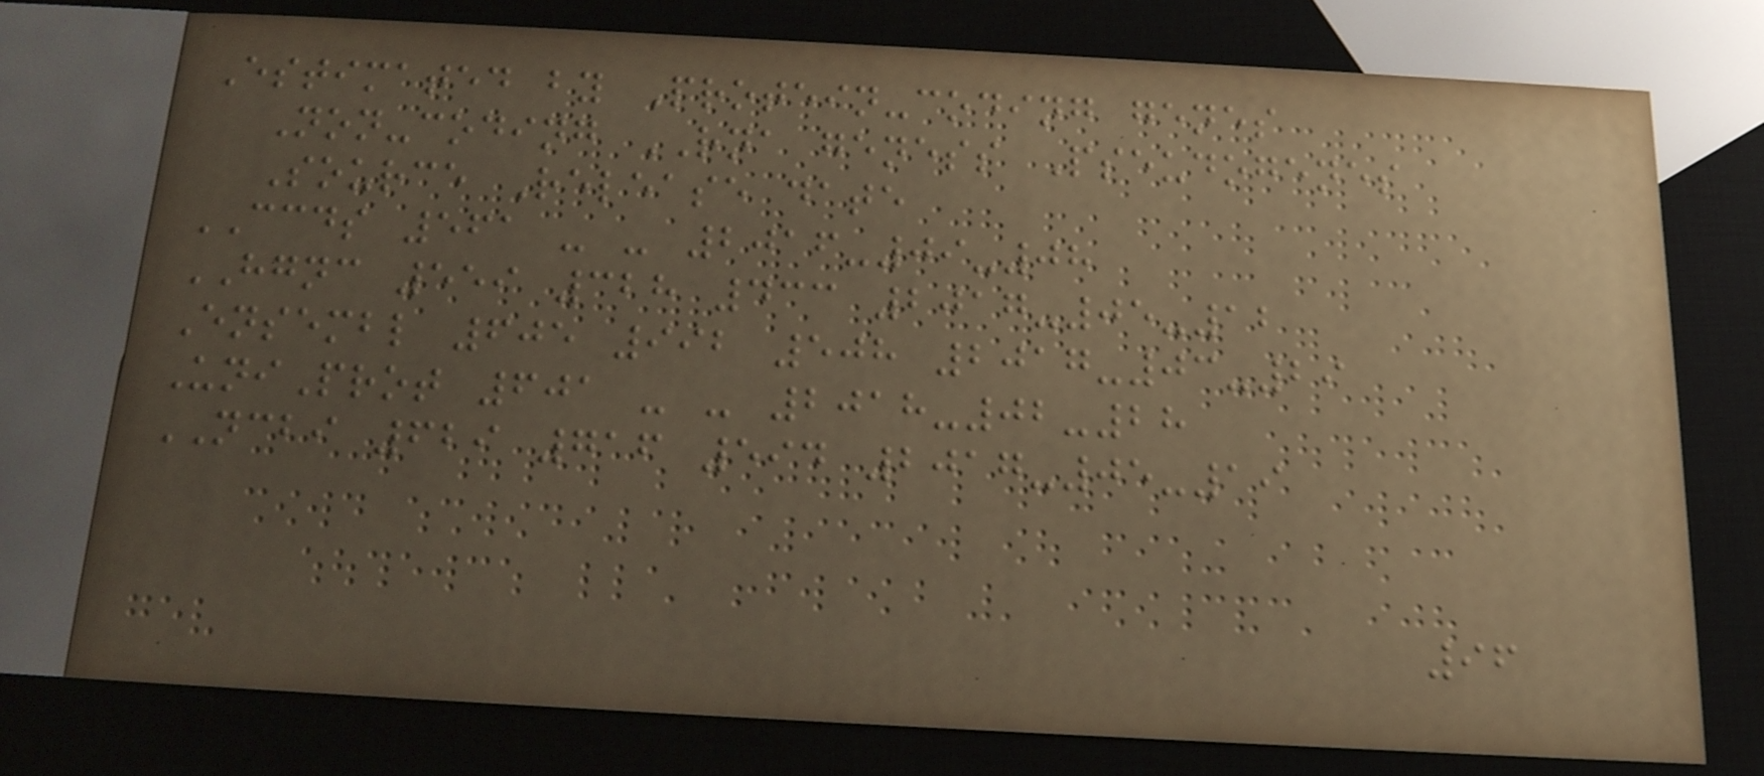Estimated by Protein-coding genes
Non-coding RNA geness Pseudogenes
Source Release date
CCDS 561 - - 2016-09-08
HGNC 559 328 433 2017-05-12
Ensembl 605 992 508 2017-03-29
UniProt 601 - - 2018-02-28
NCBI 629 716 594 2017-05-19
96
